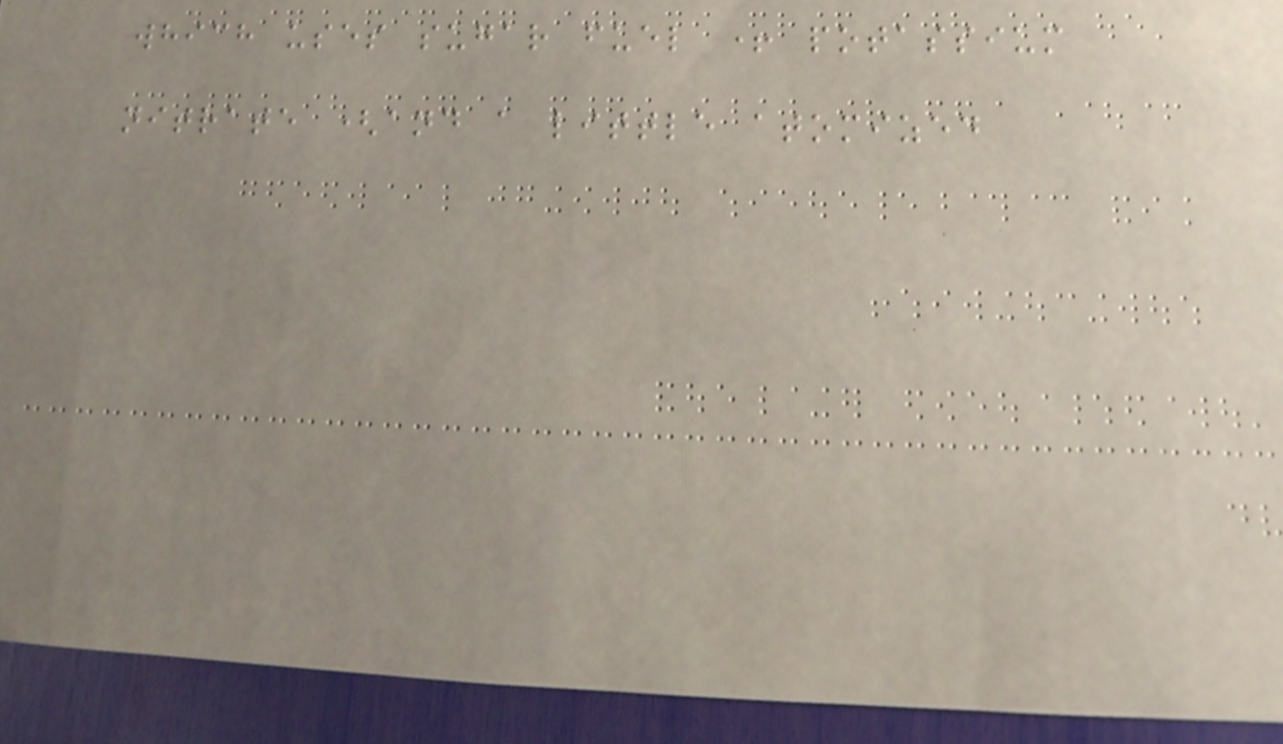which uses sugar fuel + potassium
nitrate (and a little atomized
